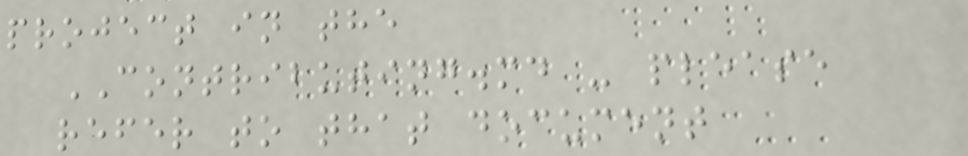project in the
CONTRIBUTING.md - please
refer to that document
